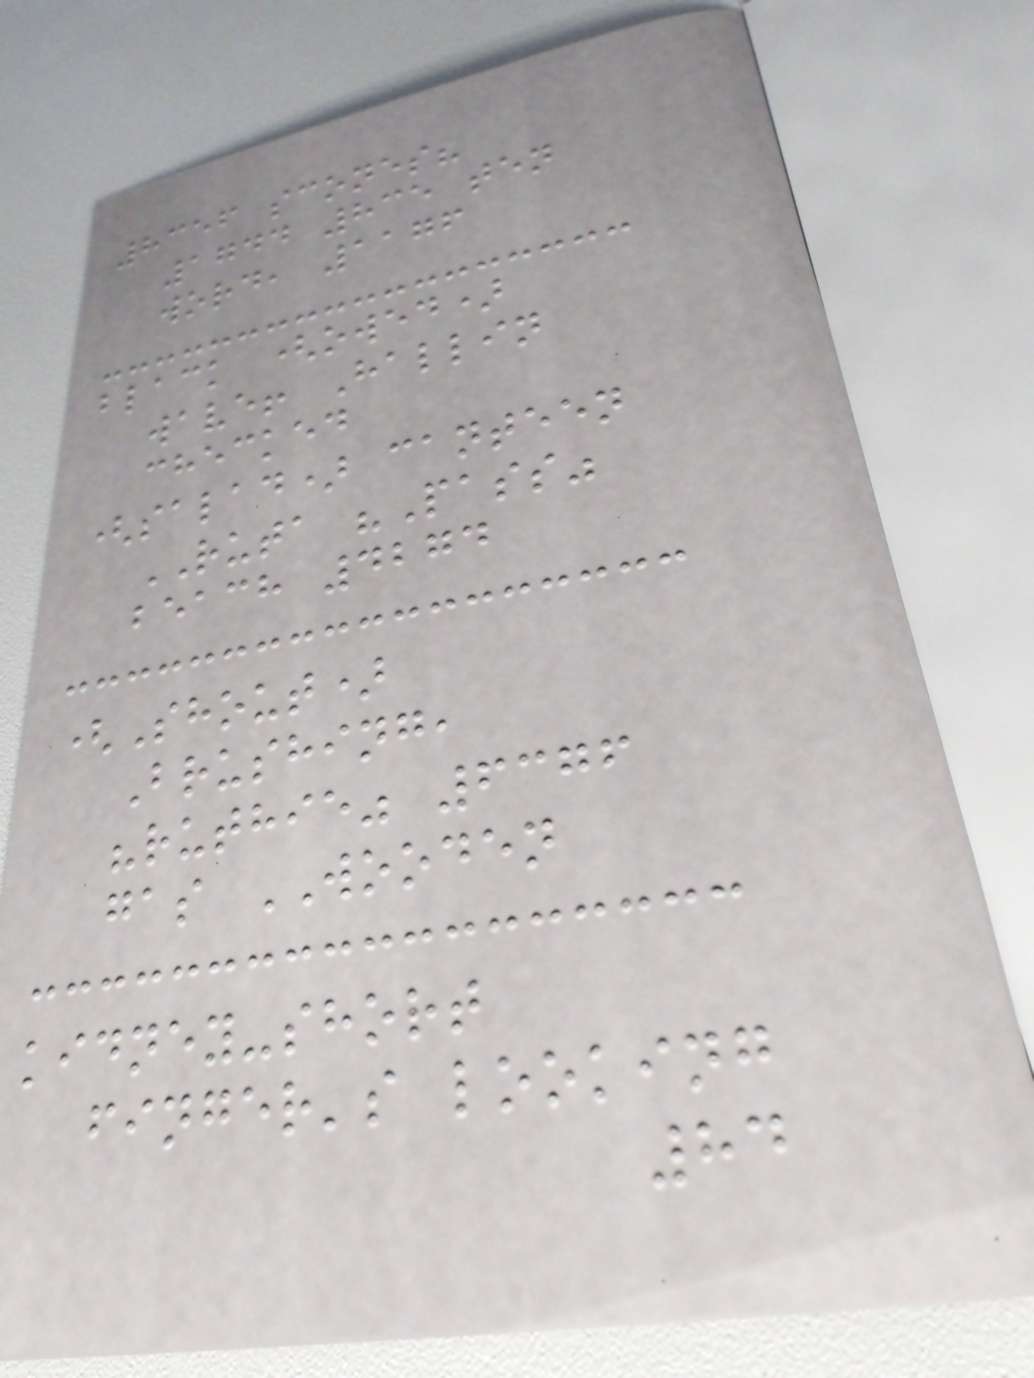8356 scones?
1744 835 ten
word, 1176
black (owed)
wave! Hallin
checked
(salad) canteen
RUTA "Pass"
beach 4274
(Shout)
Brushing,
"ruthie" 6376
gas WOODEN
kidney-short
finger's looking
84
